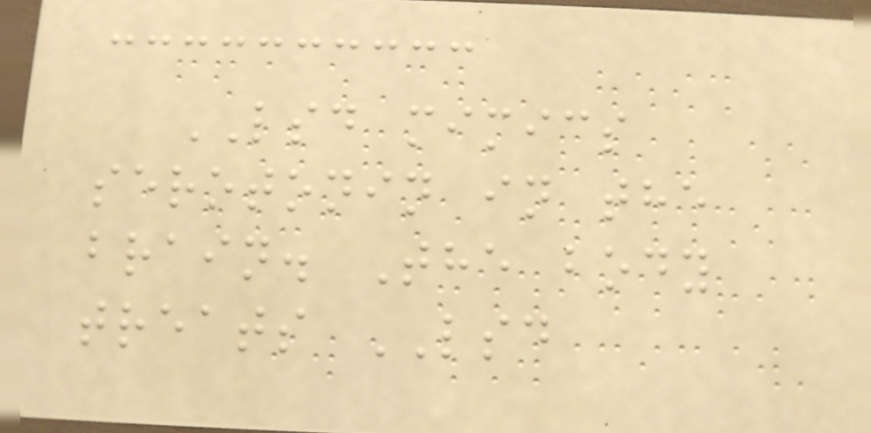LSD mimics
serotonin in the
brain. The body
treats LSD
